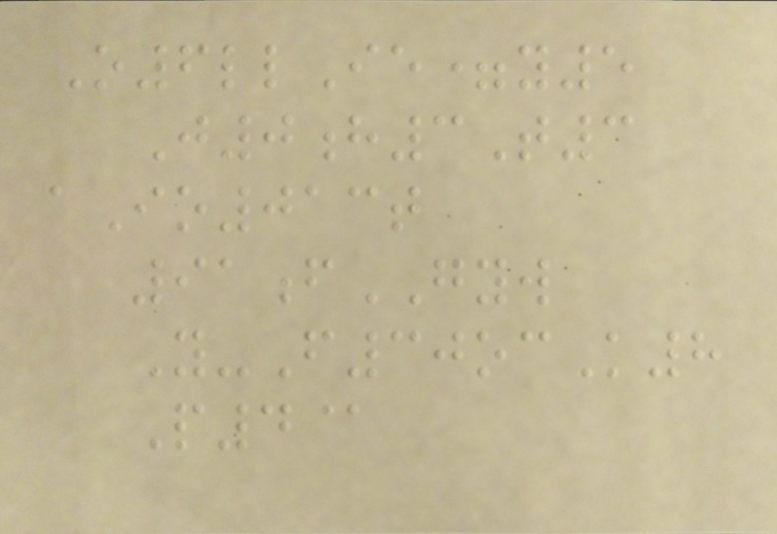O6llIe=y5
J0h3T3
aIo013t
91fGYW
Y-F30ocK8
P4@
